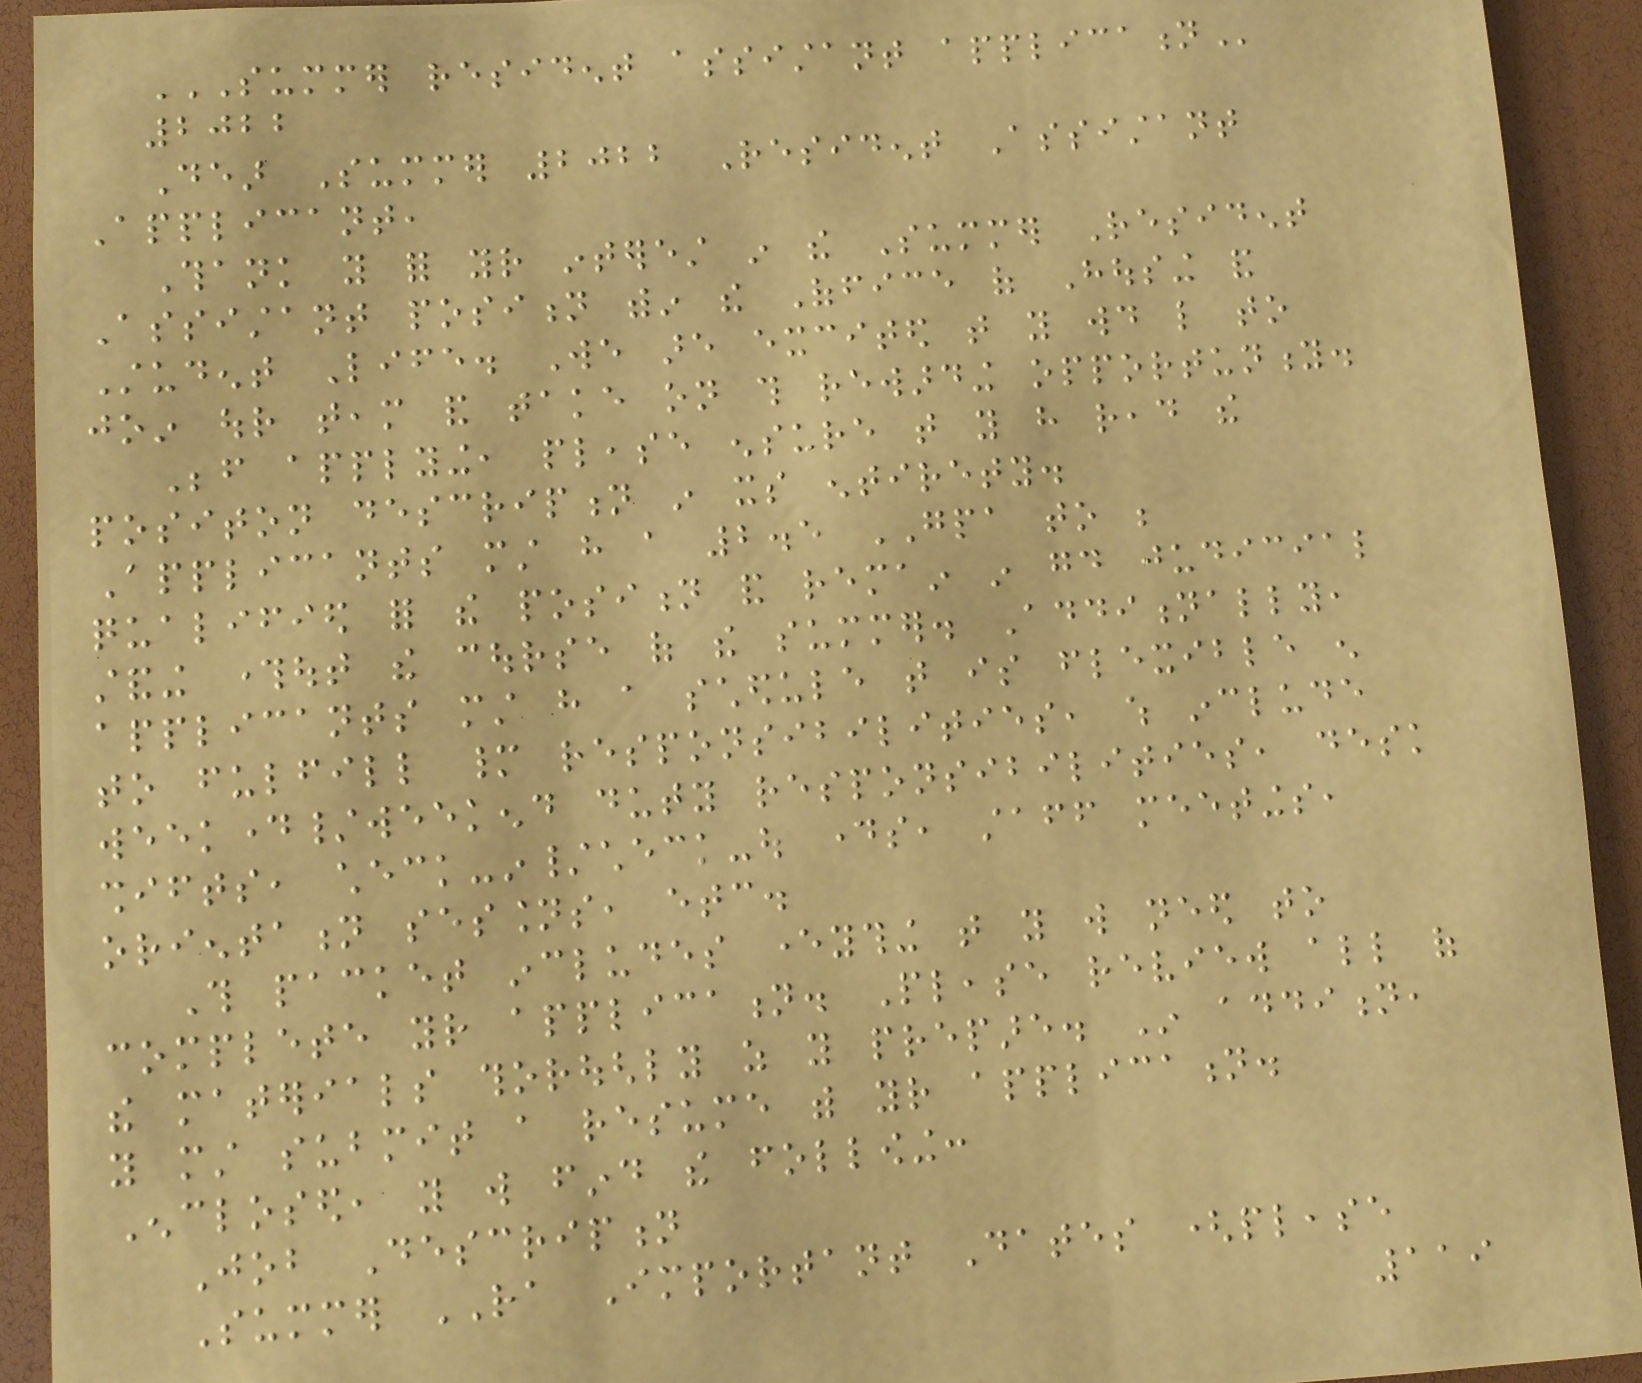SUMMER RESIDENT ASSISTANT APPLICATION
2022
Dear Summer 2022 Resident Assistant
Applicant,
Thank you for your interest in the Summer Resident
Assistant position within the Office of Housing and
Student Life. We are excited that you would like to
join our team and take on this rewarding opportunity.
Before applying, please ensure that you have read the
positon description in its entirety.
Applicants must have a 2.5 GPA to be
qualified for the position and remain in good judicial
standing throughout the course of the summer. Additionally,
applicants must have a schedule that is flexible enough
to fulfill many responsibilities, which include
weekday/weekend duty responsibilities, desk
shifts, check-in/check-out days, staff meetings,
orientation sessions, etc.
This packet includes everything that you will need to
complete your application. Please review all of
the materials thoroughly as you prepare. In addition,
you must submit a resume with your application.
Enclosed, you will find the following:
Job Description
Summer RA Important Dates (please
119
